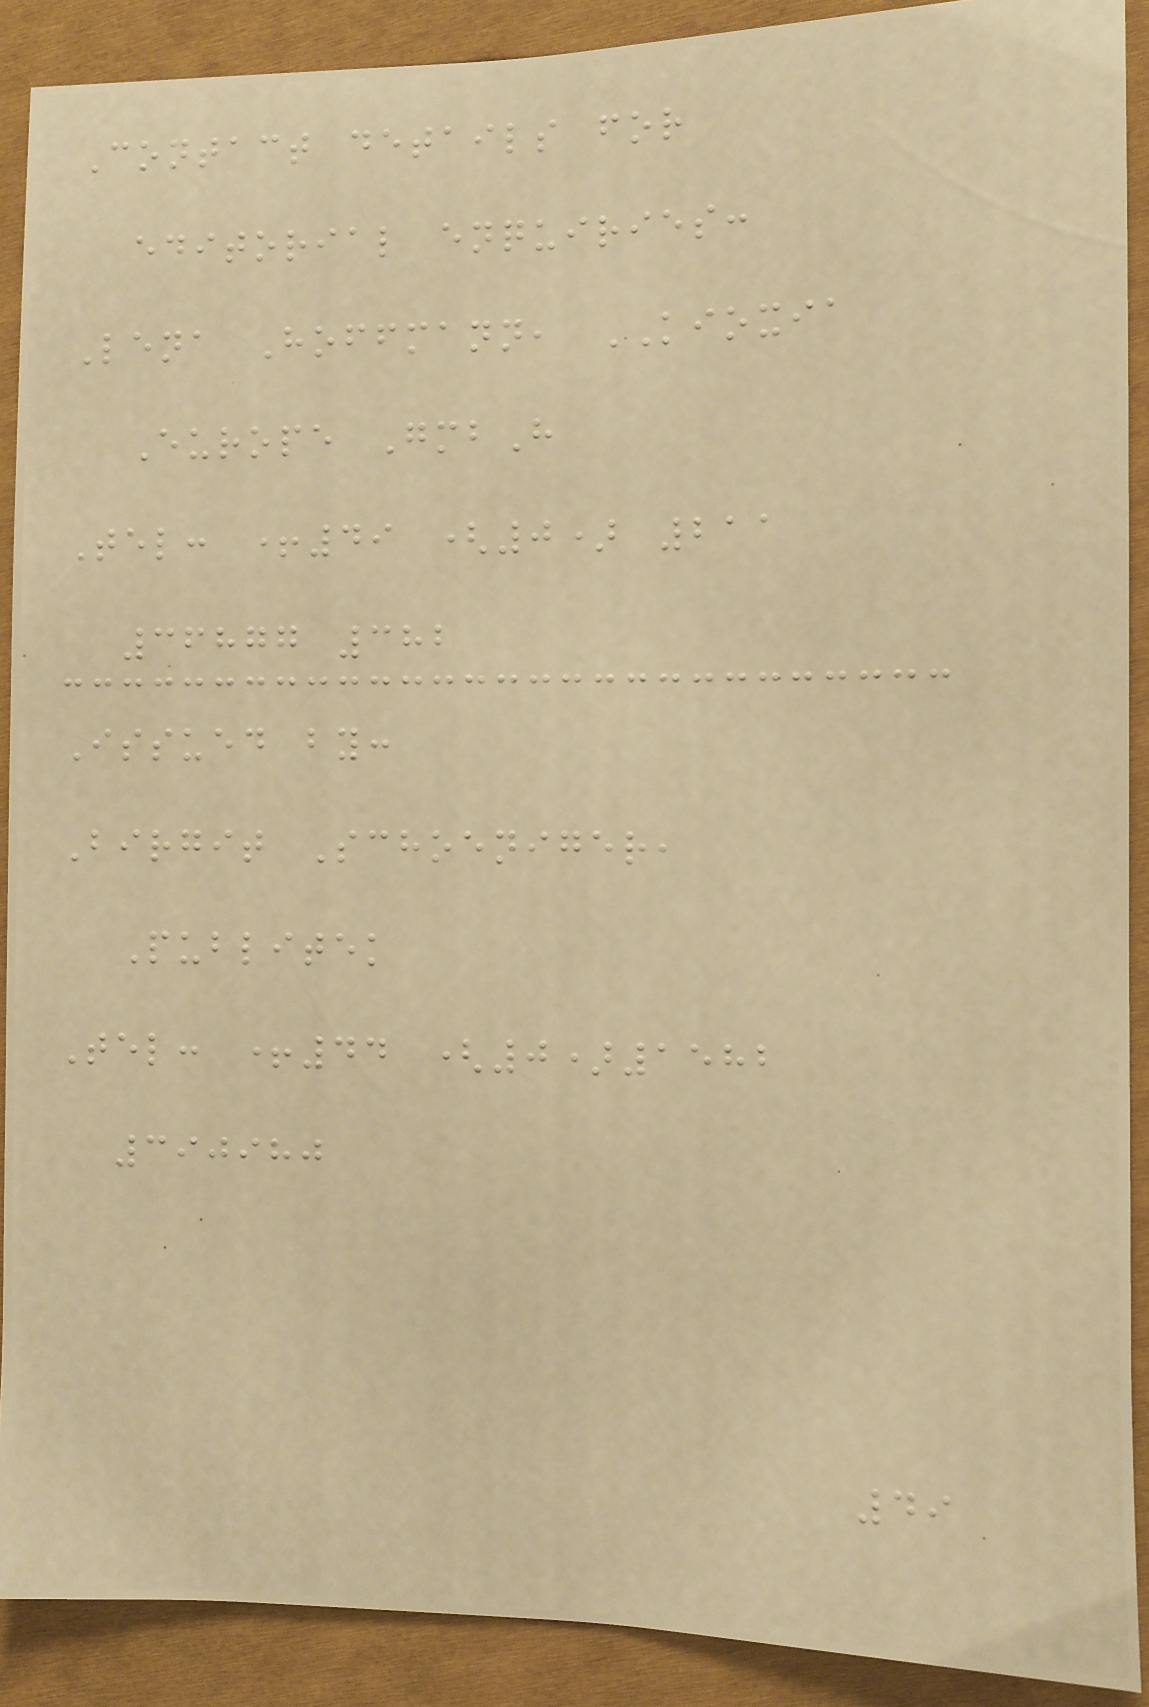Contact details for
editorial enquiries:
Lena Hoffmann, KIOXIA
Europe GmbH
Tel: +49 (0) 211
36877 382
Issued by:
Birgit Schoeniger,
Publitek
Tel: +44 (0)1582
390980
49
